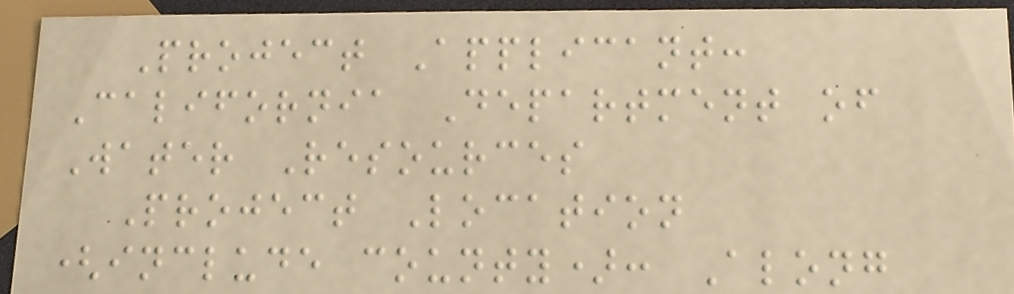Project Applicant:
California Department of
Water Resources
Project Location
(include county): Along
